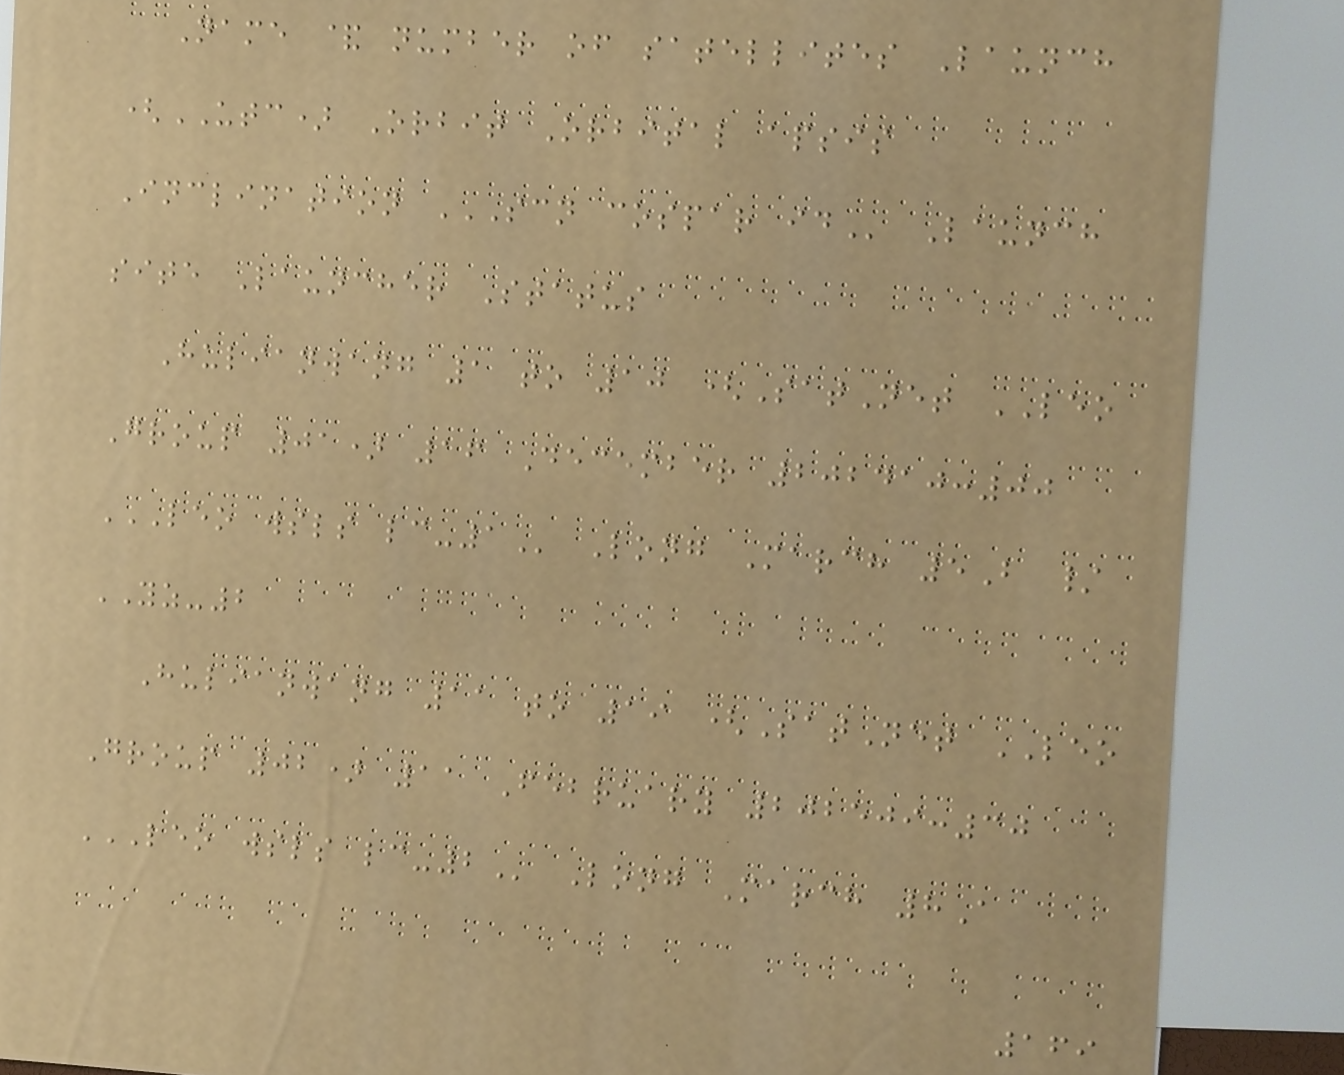Name & number of satellites Launch
(UTC) Orbit Orbital apsis
Inclination SCN COSPAR ID Launch
site Launcher Status
Hulianwang 1 to 10 (SatNet LEO
Group 01) 16 December 202410:00
LEO WSLS LC-1 Long March 5B /
YZ-2
Hulianwang 11 to 19 (SatNet LEO
Group 02) 11 February 202509:30
LEO WSLS LC-2 Long March 8A
169
